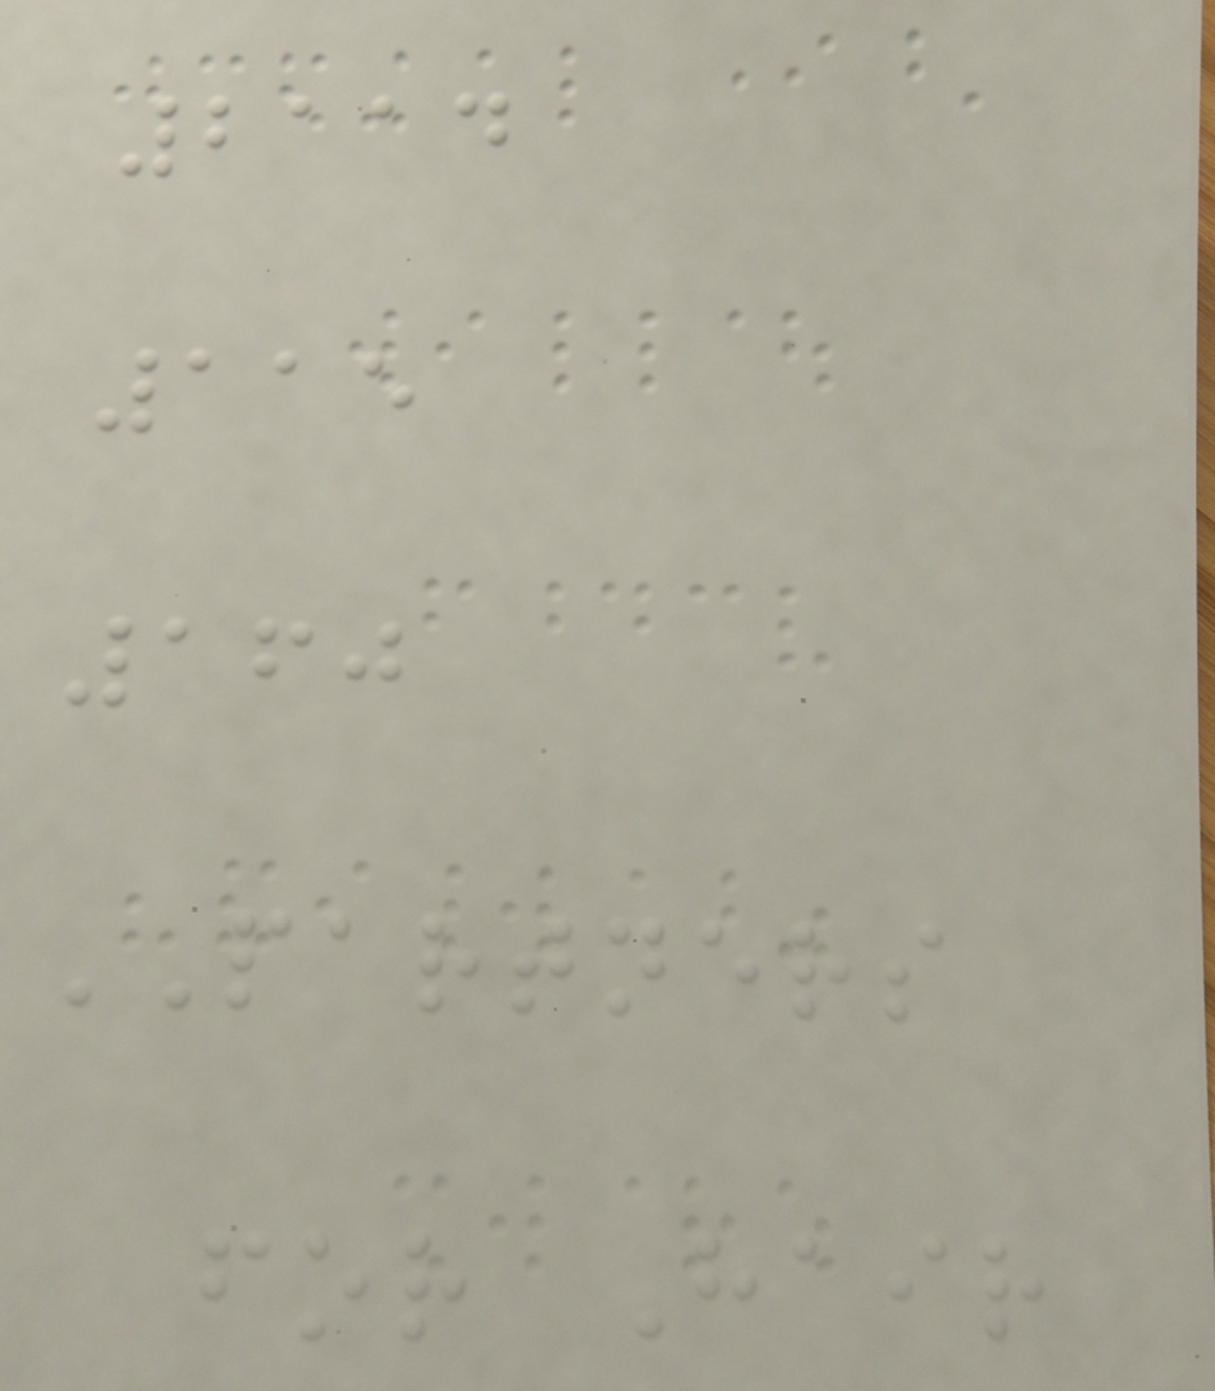2114
115
160
PARTNERS
for Hair
